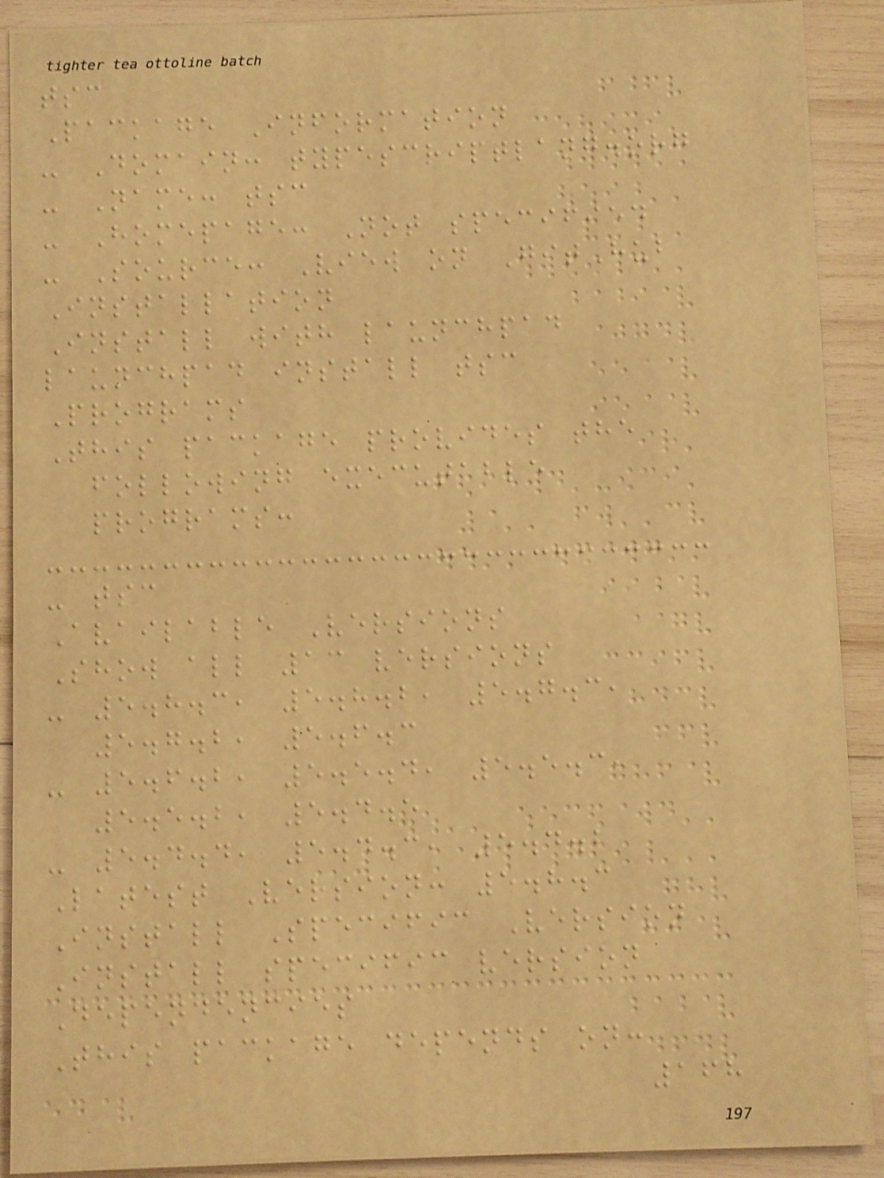tsc
Package Information
- Domain: typescriptlang.org
- Name: tsc
- Homepage: Not specified
- Source: View on GitHub
Installation
Install with launchpad
launchpad install tsc
Programs
This package provides the
following executable
programs:
- tsc
Available Versions
Show all 13 versions
- 5.8.3, 5.8.2, 5.7.3,
5.7.2, 5.6.3
- 5.6.2, 5.5.4, 5.5.3,
5.5.2, 5.4.5
- 5.4.4, 5.4.3, 5.4.2
Latest Version: 5.8.3
Install Specific Version
Install specific version
Dependencies
This package depends on:
168
